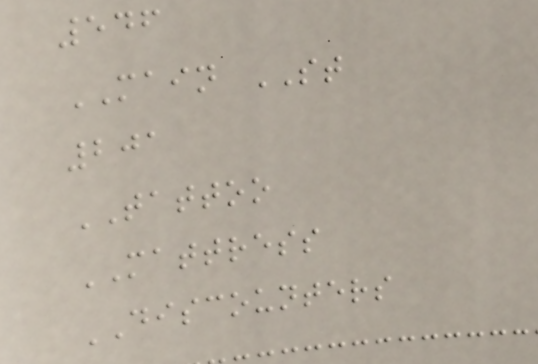546
MAIN ST
201
TATTOO
MATTRESS
DISCOUNTERS
